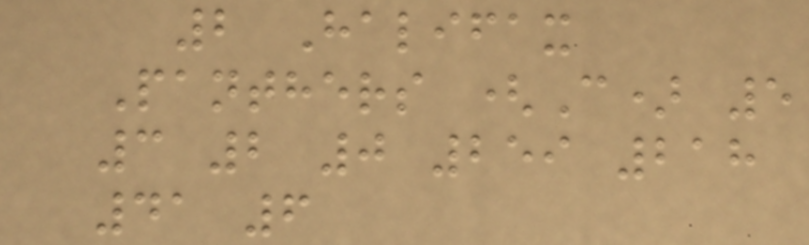2 Halifax
Panthers (C) 5
3 2 0 259 218
41 6
